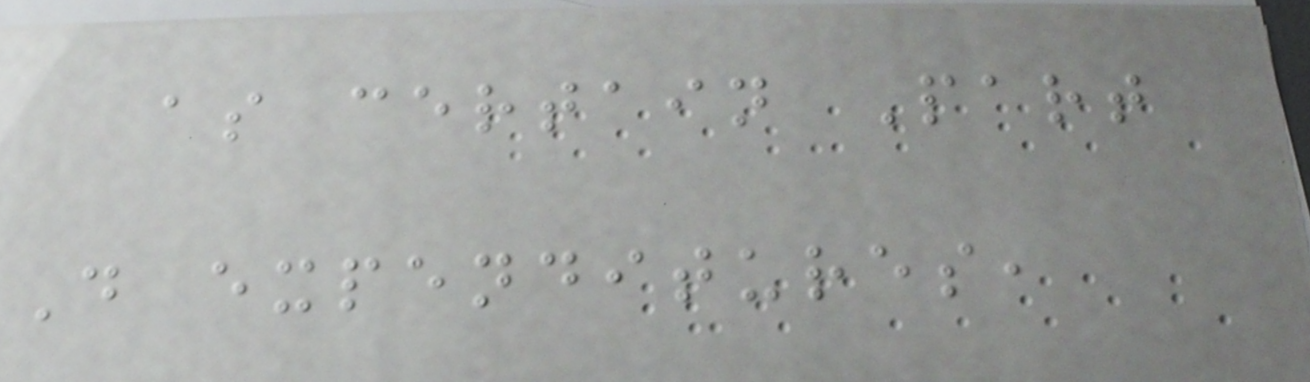as certain Part
D expenditures,
